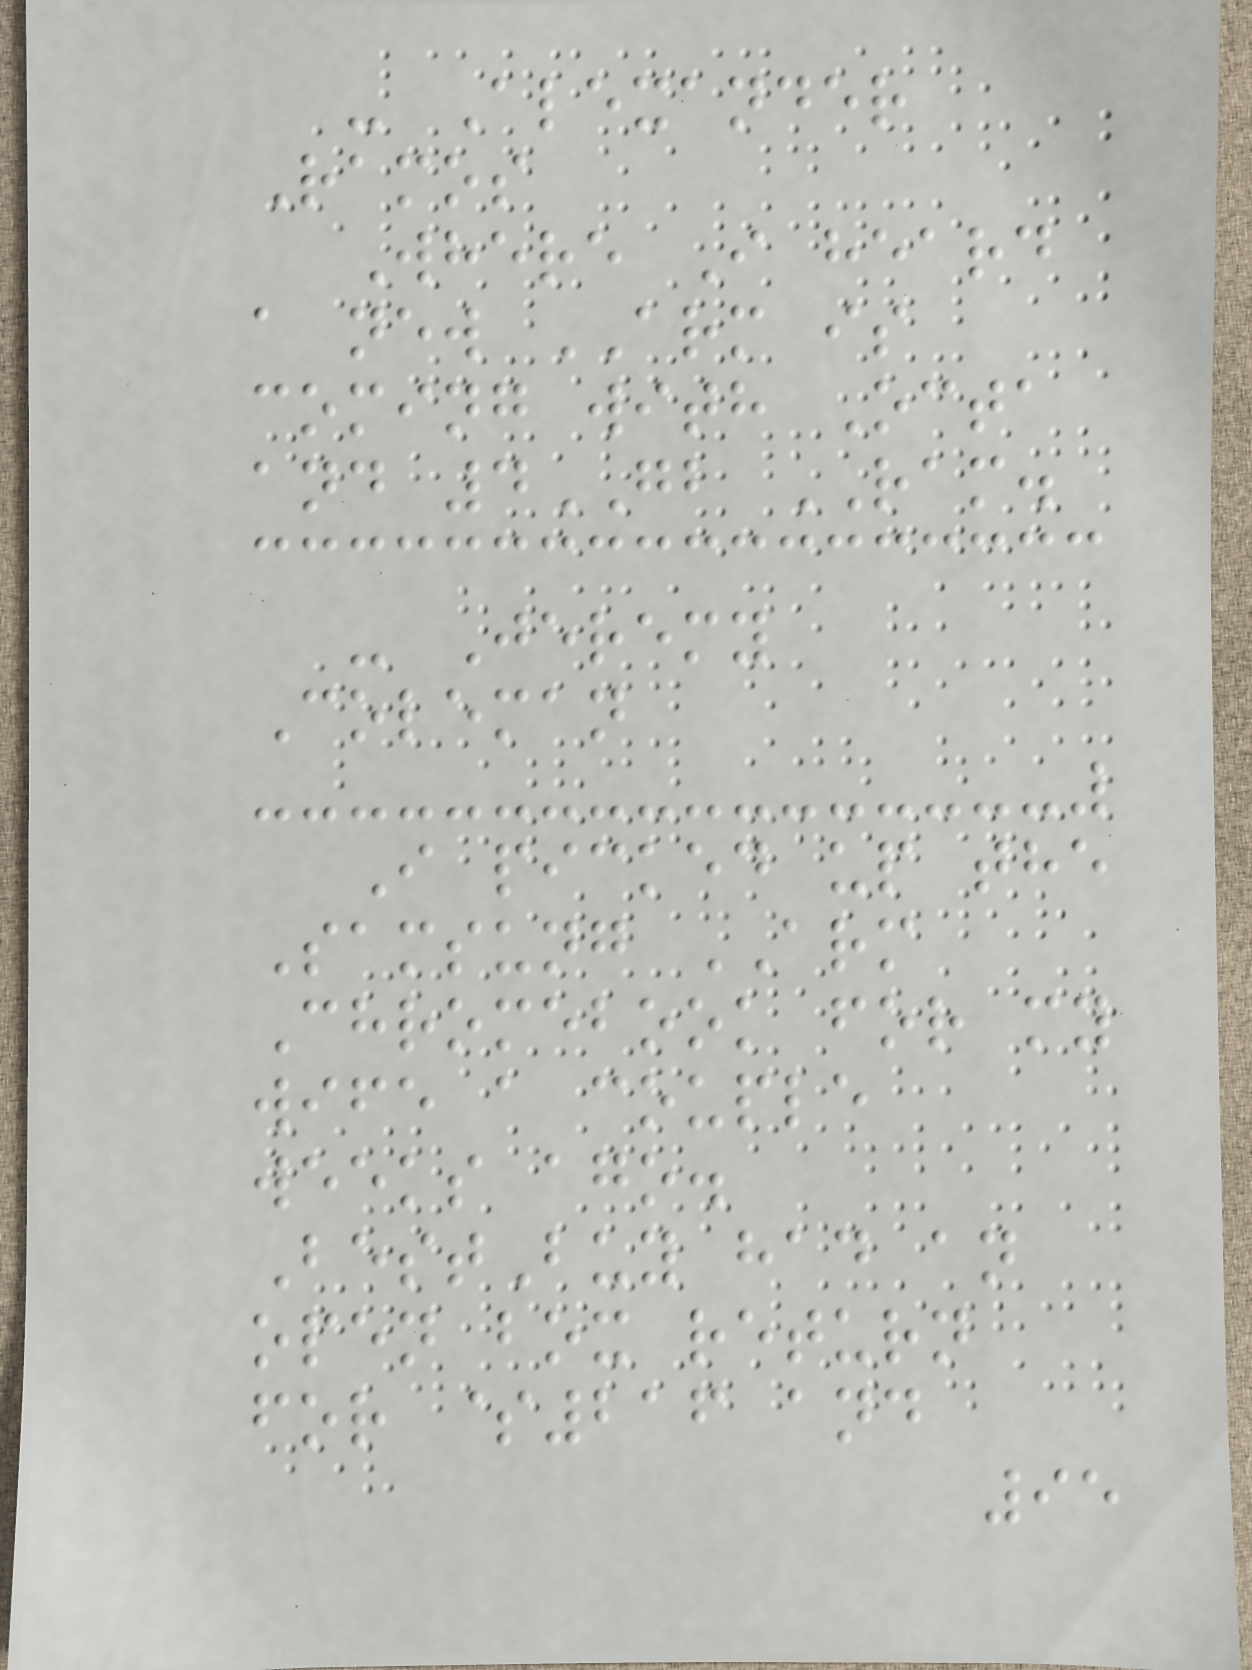- Alexander
Ramos
Where I heard
a new ARM is
coming with Octa
and 4GB RAM.
- Jeremy
Coleman
I picked up the
Samsung ARM
Chromebook for my
wife a couple
weeks ago.
BestBuy had an
open box return
for $216 and
95
